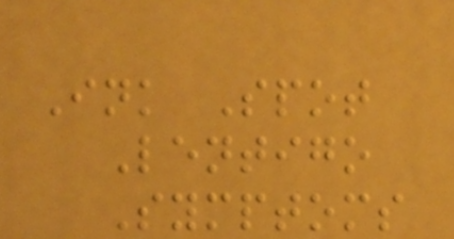Ink Spot
Lentigo
Symptoms
